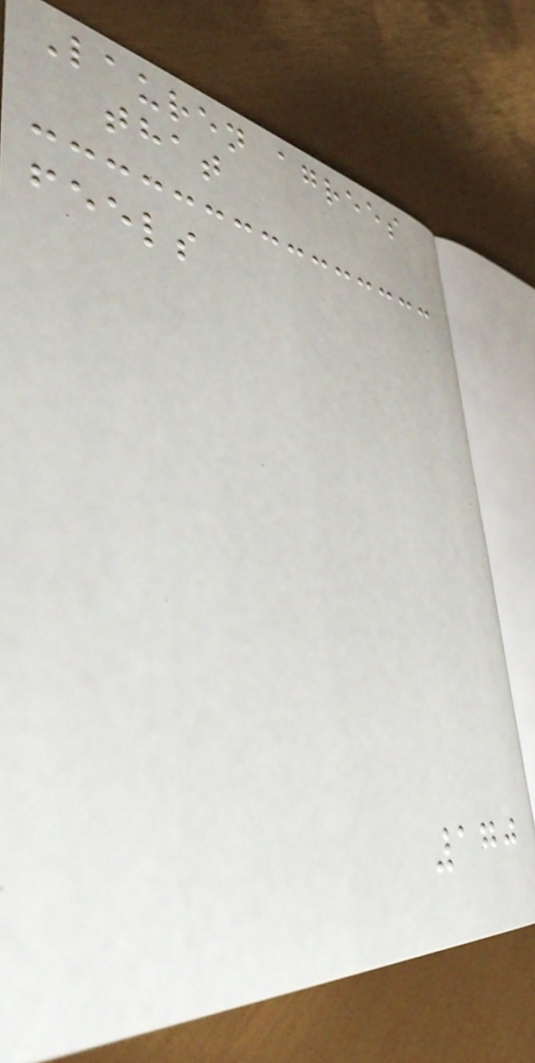Lauren agrees
that
feels
170
